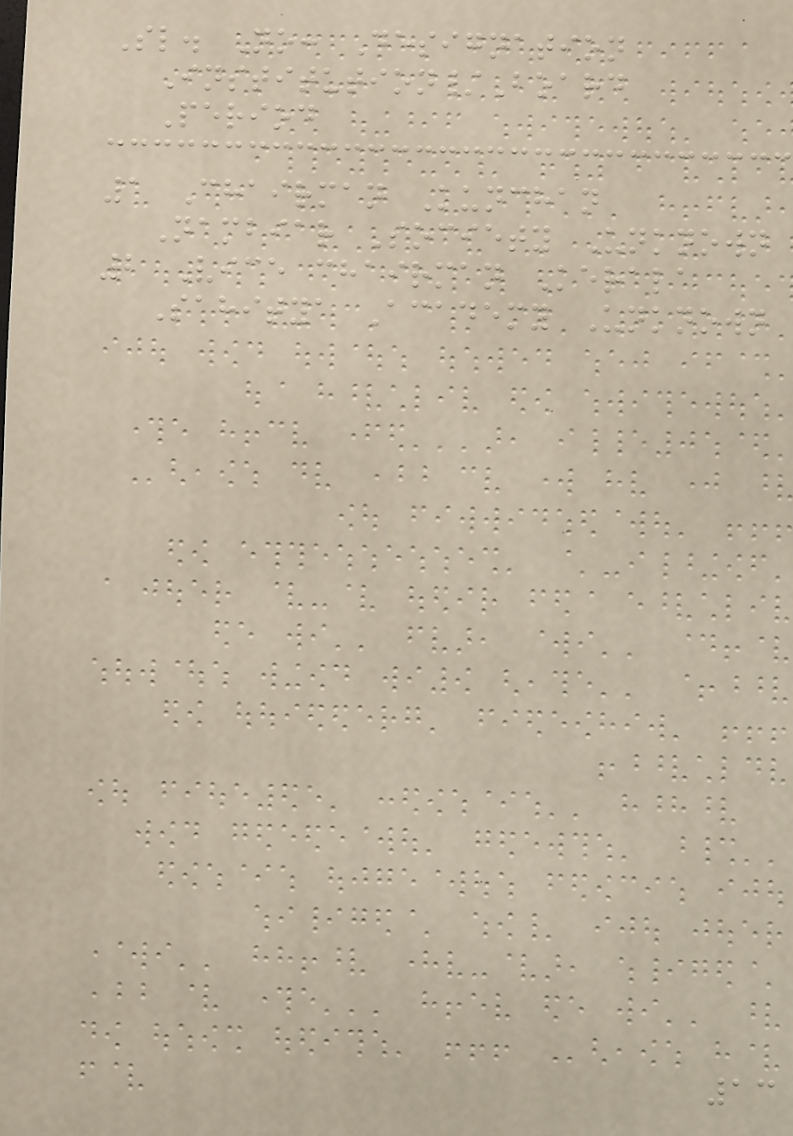Sl. No: Designation
Institution/Board
Period
1 Chairman Kunchan
Nambiar Society Unknown
2 Vice chairman Kerala
Sahitya Academy Unknown
13
